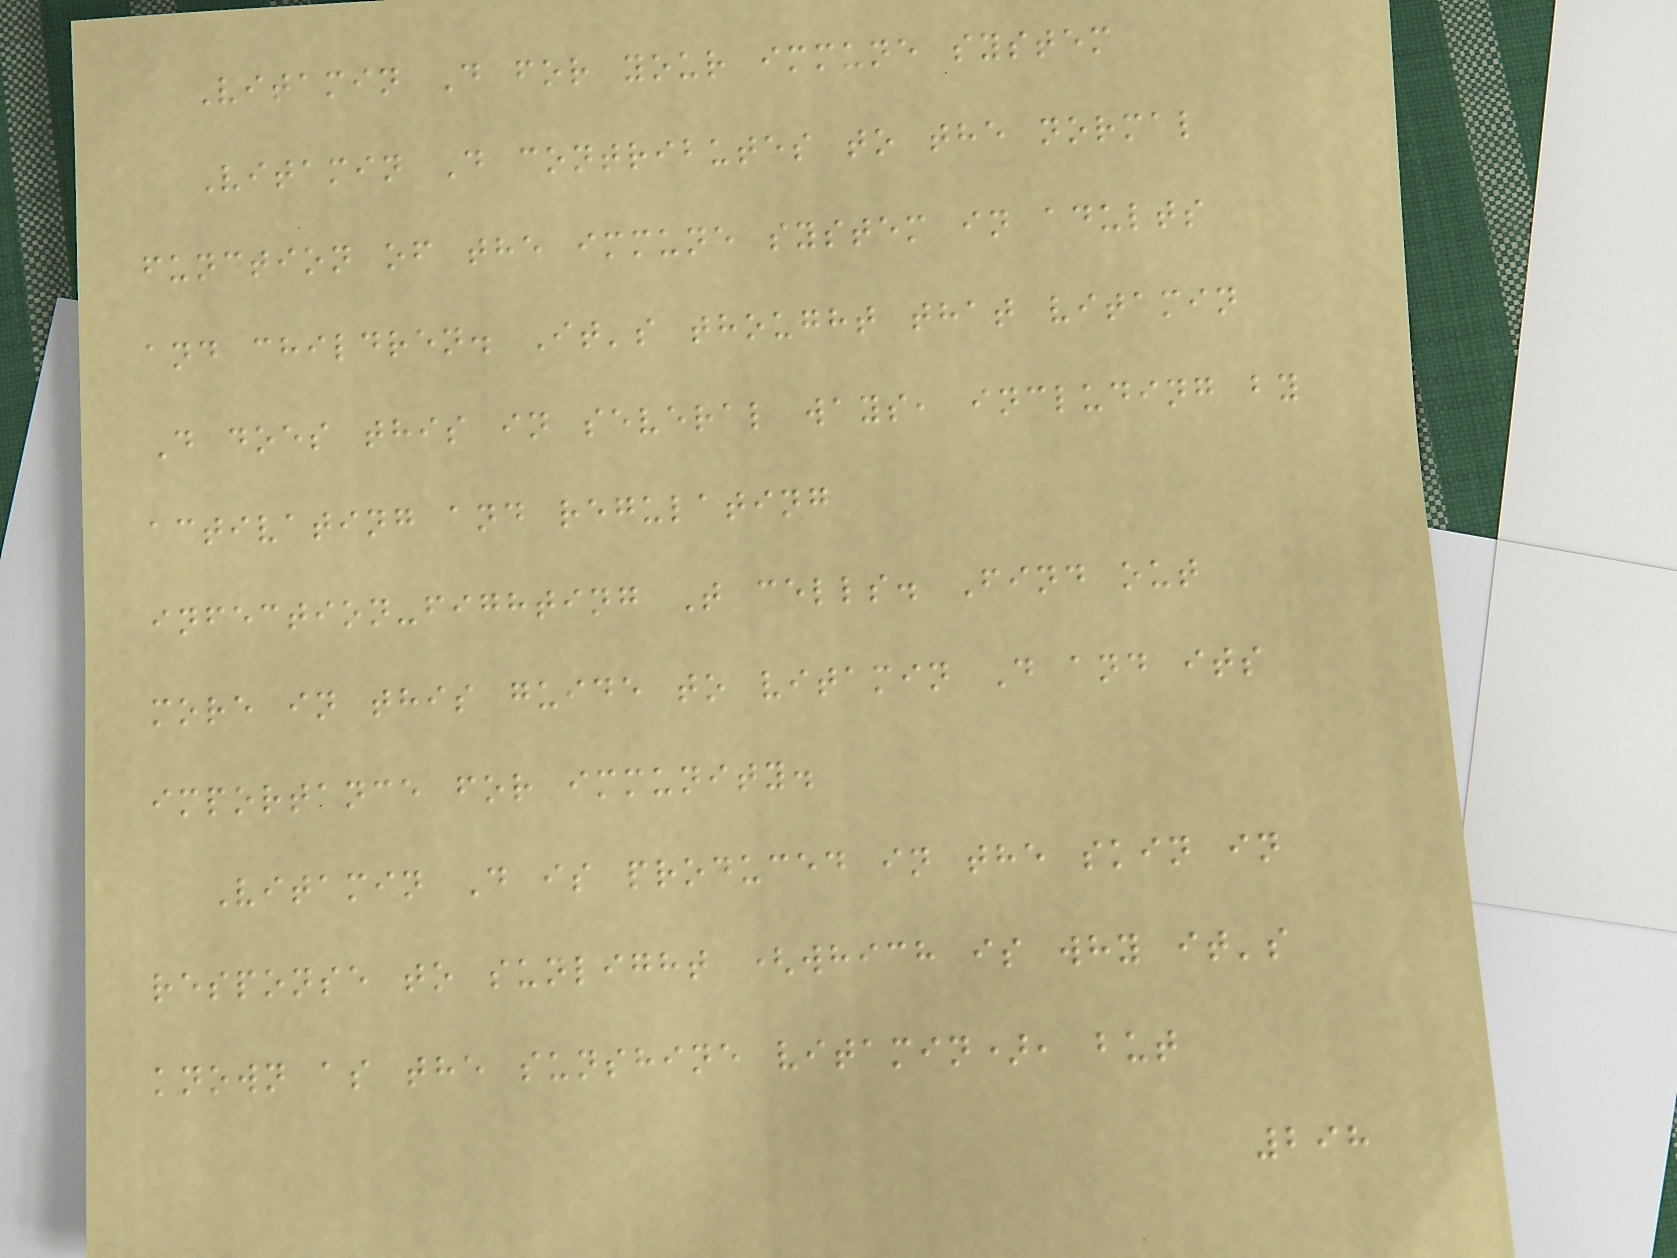Vitamin D for your immune system
Vitamin D contributes to the normal
function of the immune system in adults
and children. It's thought that vitamin
D does this in several ways, including by
activating and regulating
infection-fighting T cells. Find out
more in this guide to vitamin D and its
importance for immunity.
Vitamin D is produced in the skin in
response to sunlight (which is why it's
known as the sunshine vitamin), but
298
